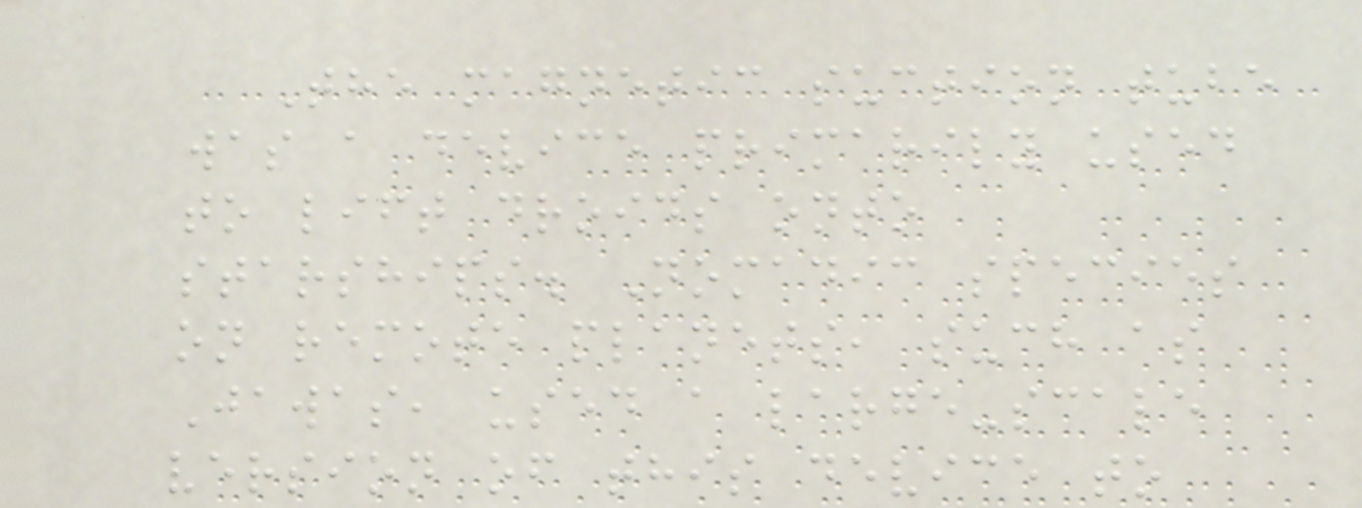The magnetic suction tube
was a device primarily used
to lift droids onto
starships. Nomadic species
on remote planets, such as
Jawas, used a large-scale
version of this device to
